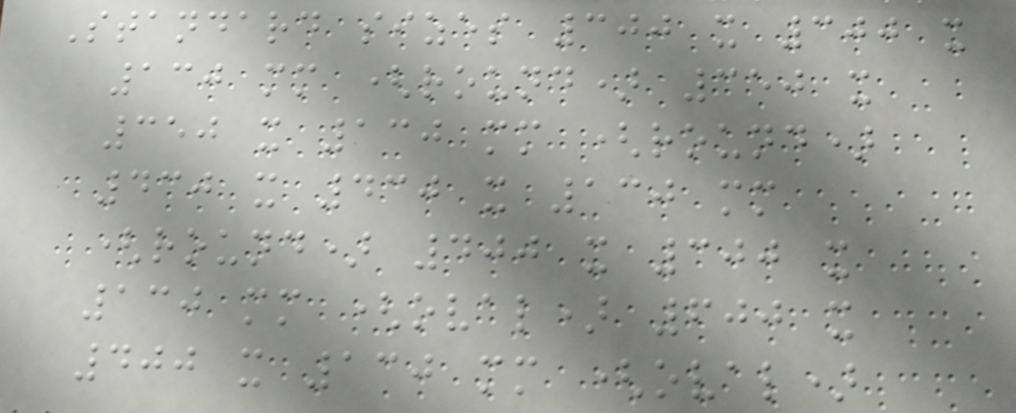Standard sizes 300 x 300 x
130 mm (round) 350 x
350 x 130 mm (round)
430 x 430 x 130 mm
(round) 400 x 300 x
130 mm (oval) 600 x
400 x 130 mm (oval)
